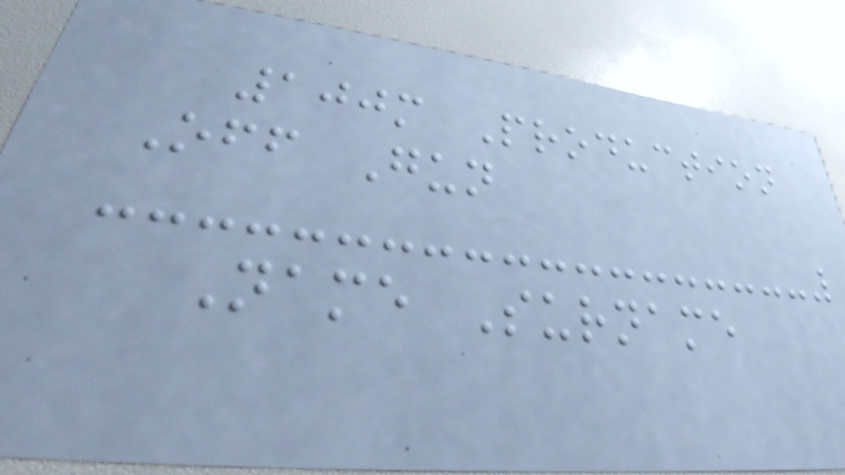100m Production
Off Gun
Name Surname
